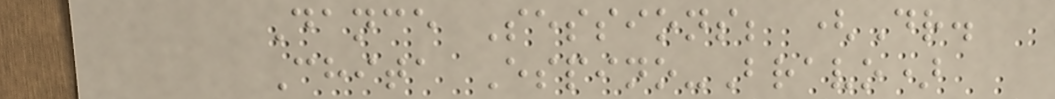Dance Sessions; (Dr.
Chita Espino-Bravo)
